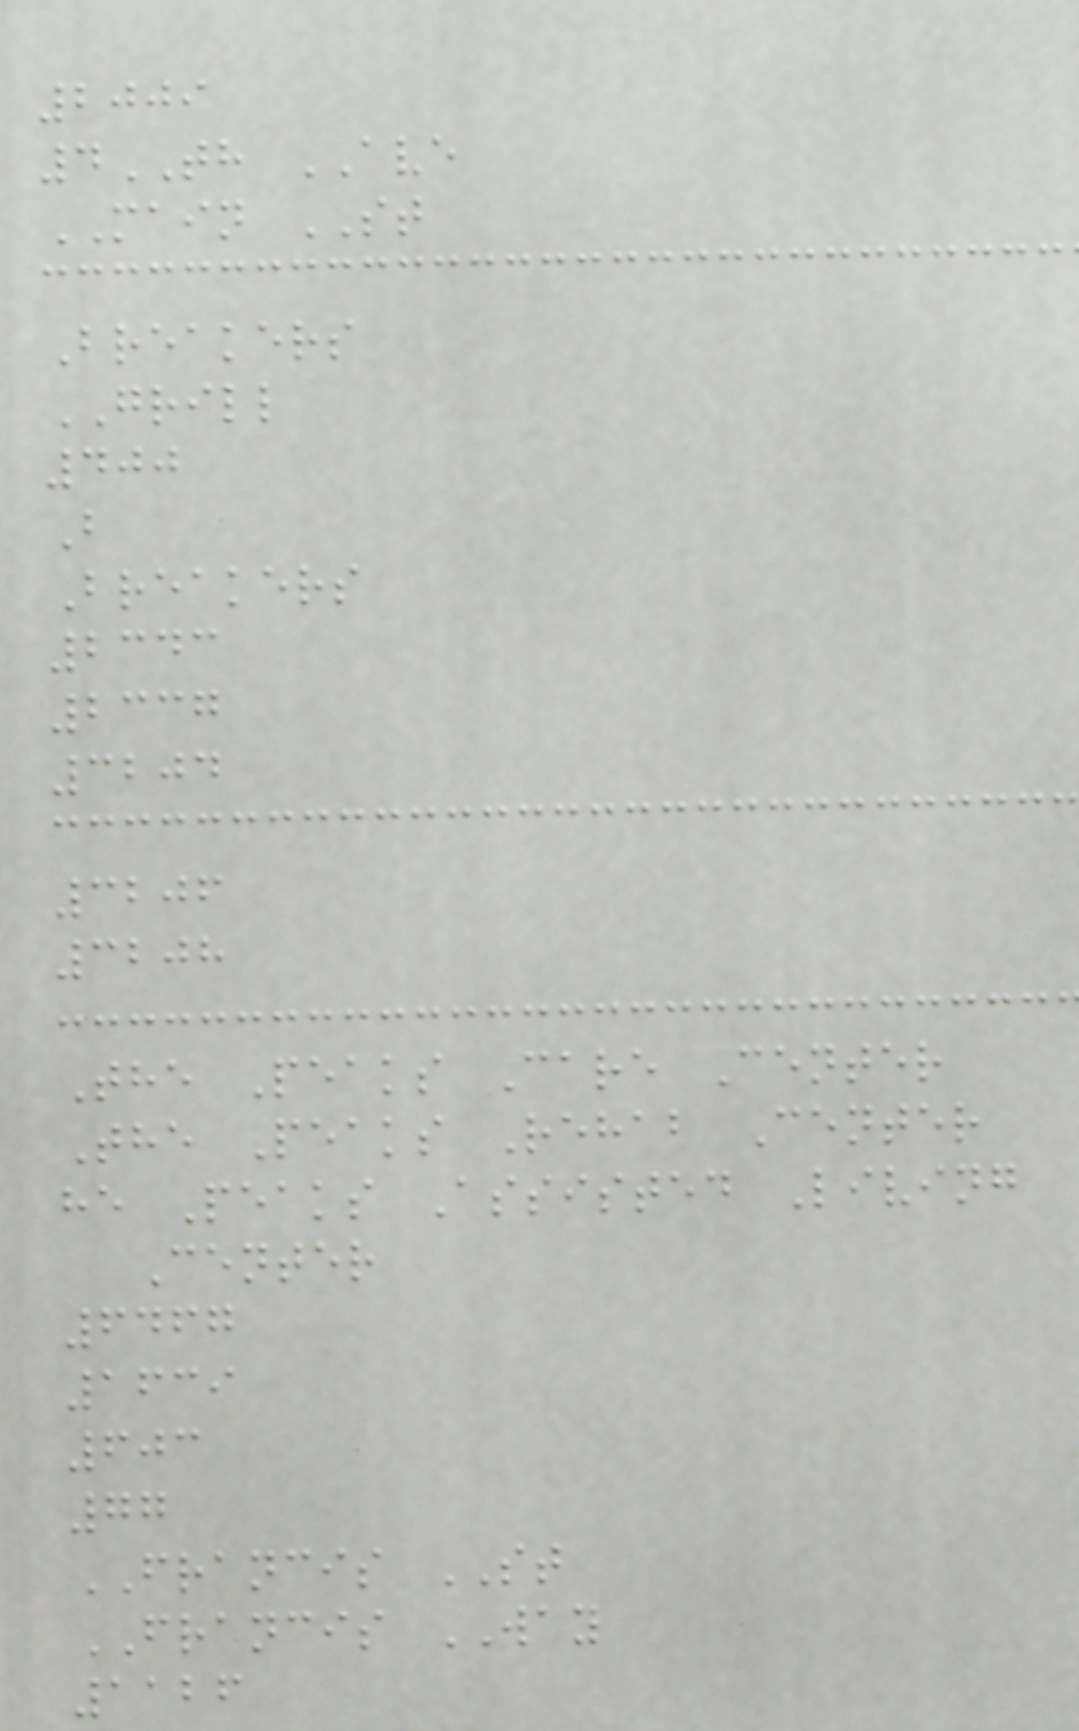2009
4TH AVE
MAIN ST
Breakers
GRILL
400
B
Breakers
2343
2337
3204
3206
3208
The Peaks Care Center
The Peaks Rehab Center
he Peaks Assisted Living
Center
6467
1639
603
77
FRANCIS ST
FRANCIS WAY
1126
